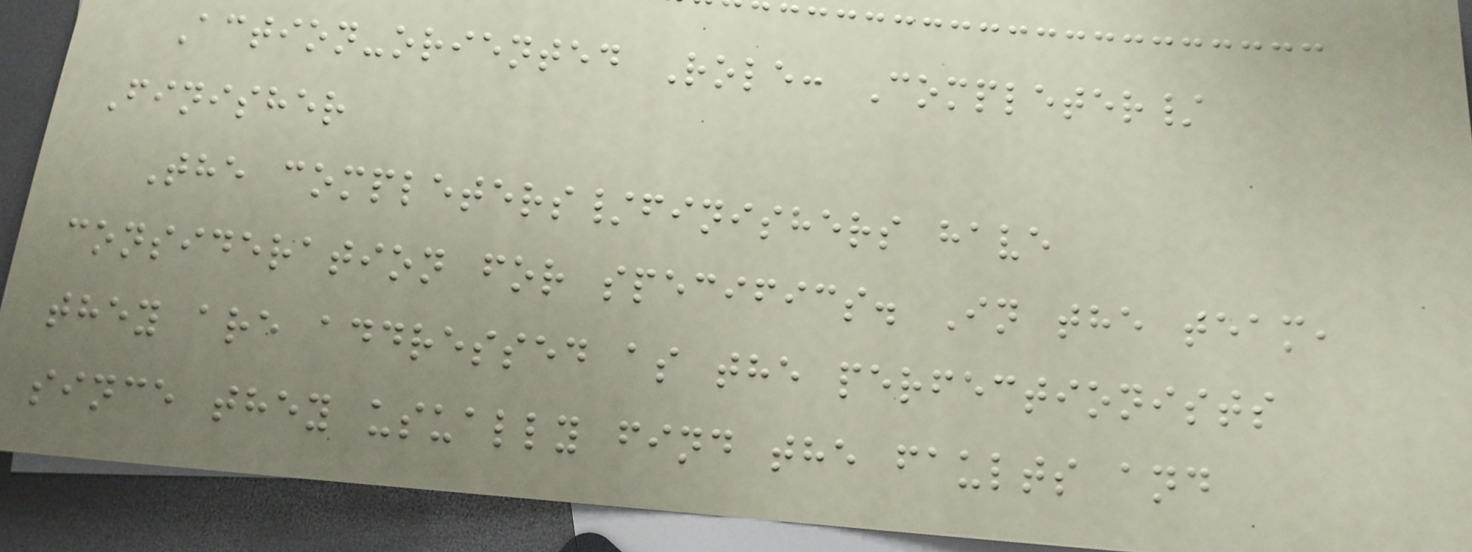Action-oriented Role: Completer/
Finisher
The completers/finishers have
consideration for specifics. In the team,
they are addressed as the perfectionists
since they usually find the faults and
